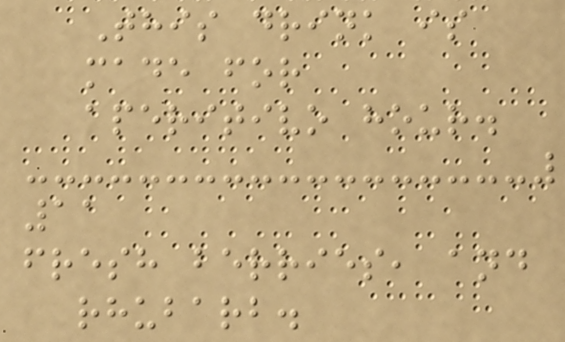This drink is
made for
aperitivo hour.
11
fresh berries, and
rhubarb.
